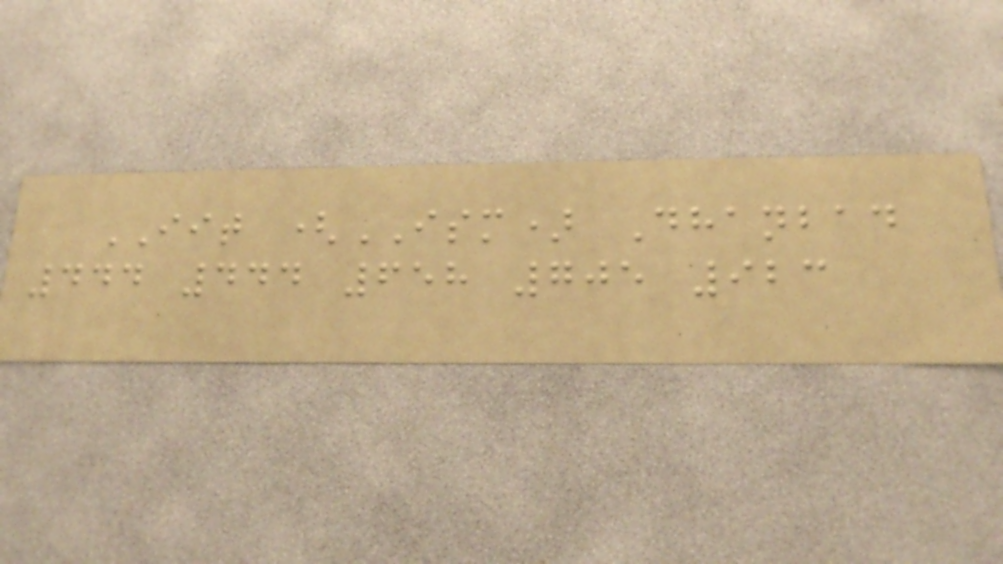IIT (ISM) Dhanbad
444 444 658 705 923
